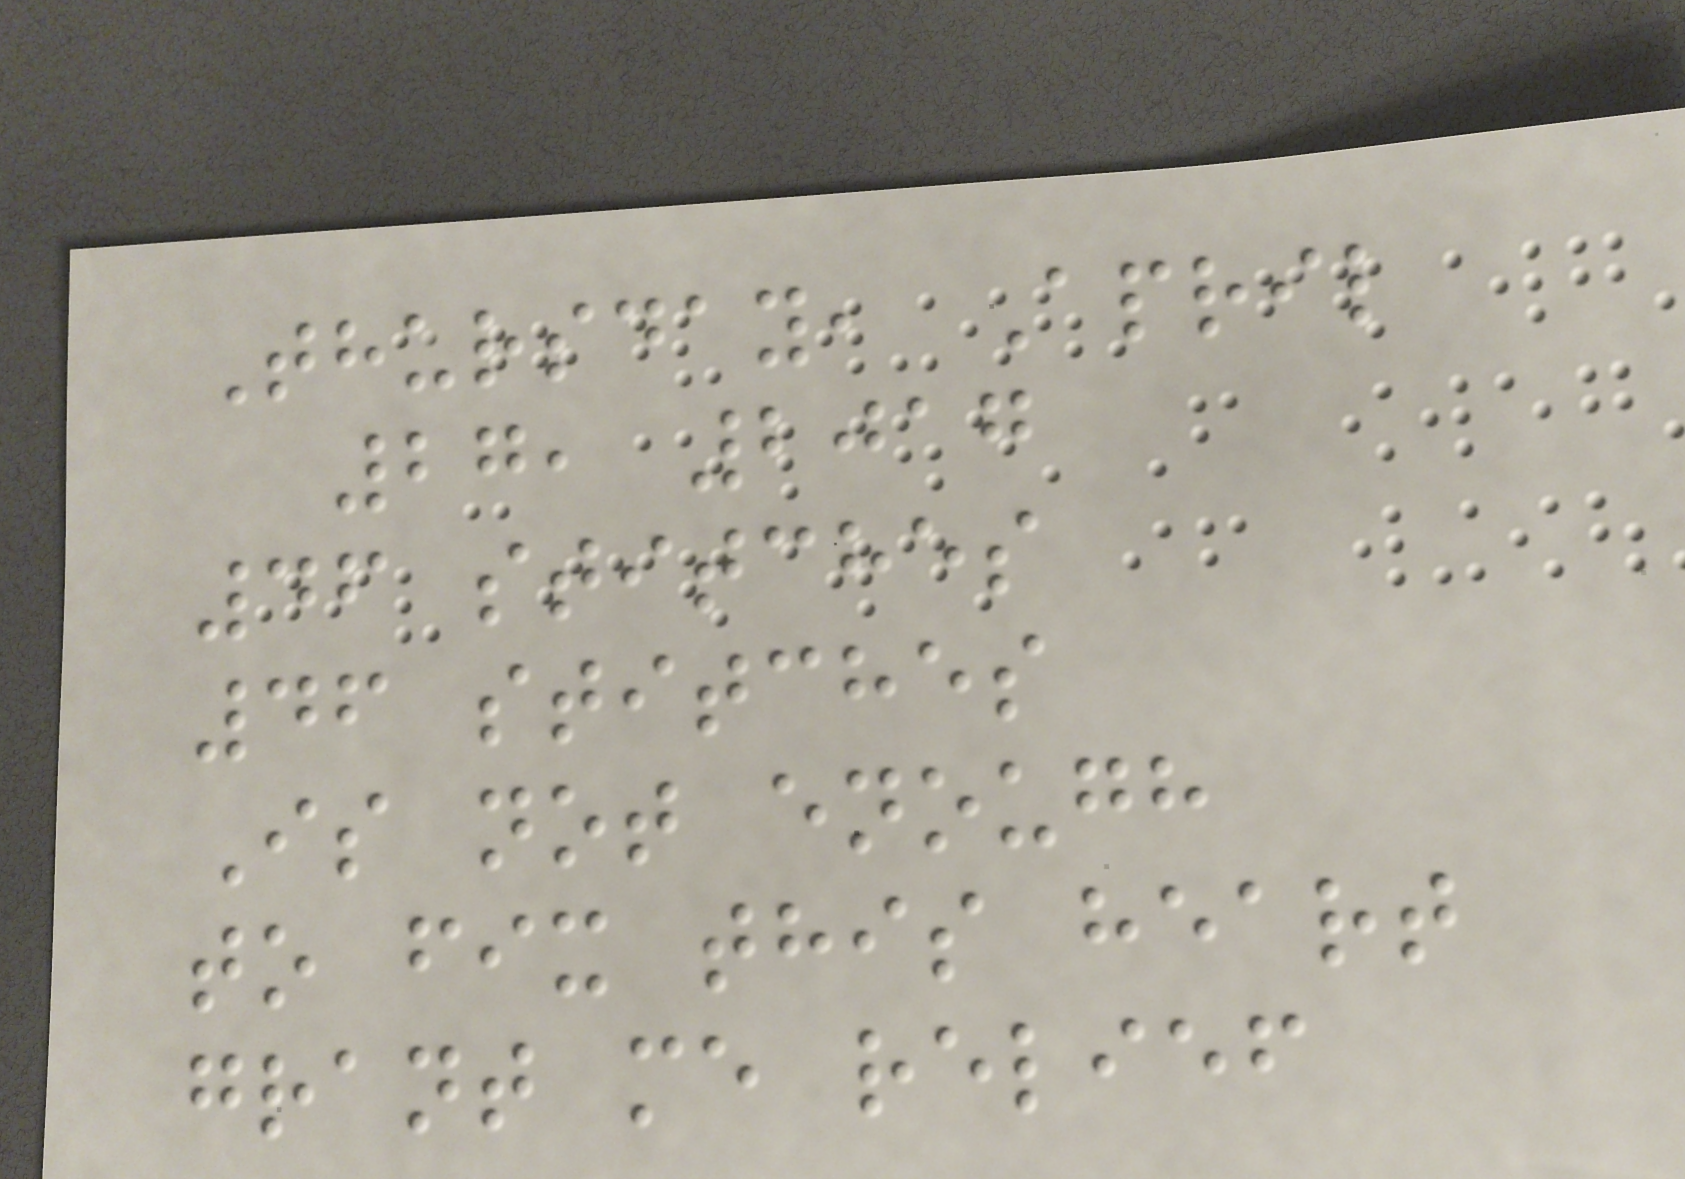Thursday, April
27, 2017
46 stitches
46 stitches
Is not enough
to fix this heart
grant me relief
